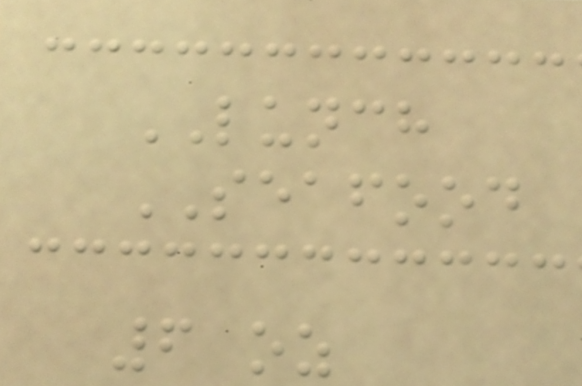LUNCH
SEAFOOD
6 oz
